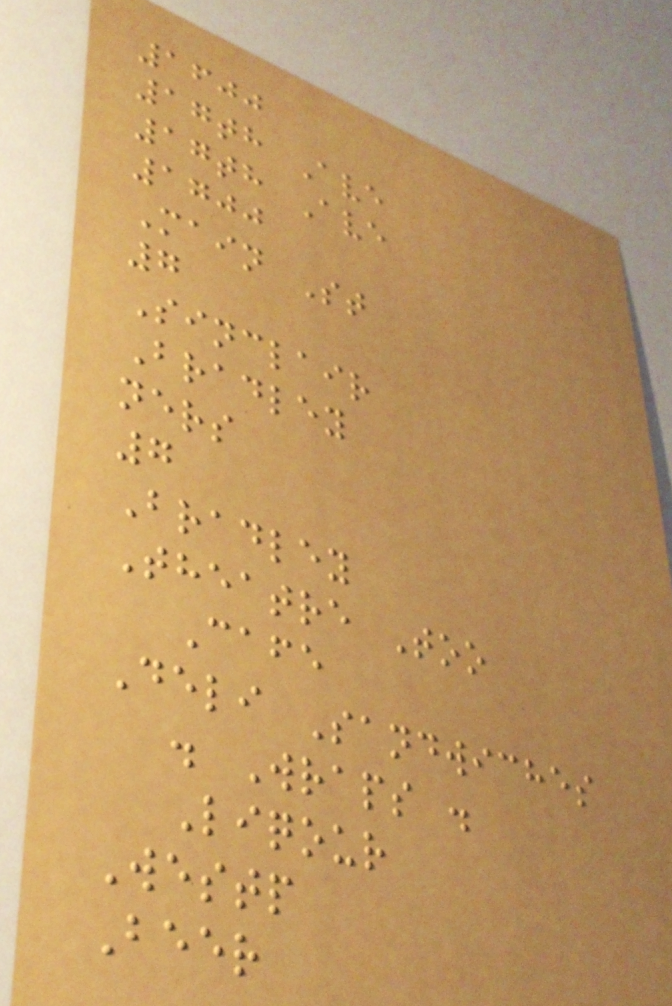1600
17th Ave
17th Ave
1700
Main St
7
Sinclair
Bradley
ners
7
Bradley
Theatre Too
Cafe
Deli Sandwiches
. Wraps .
Liqour
Westp
Beer
